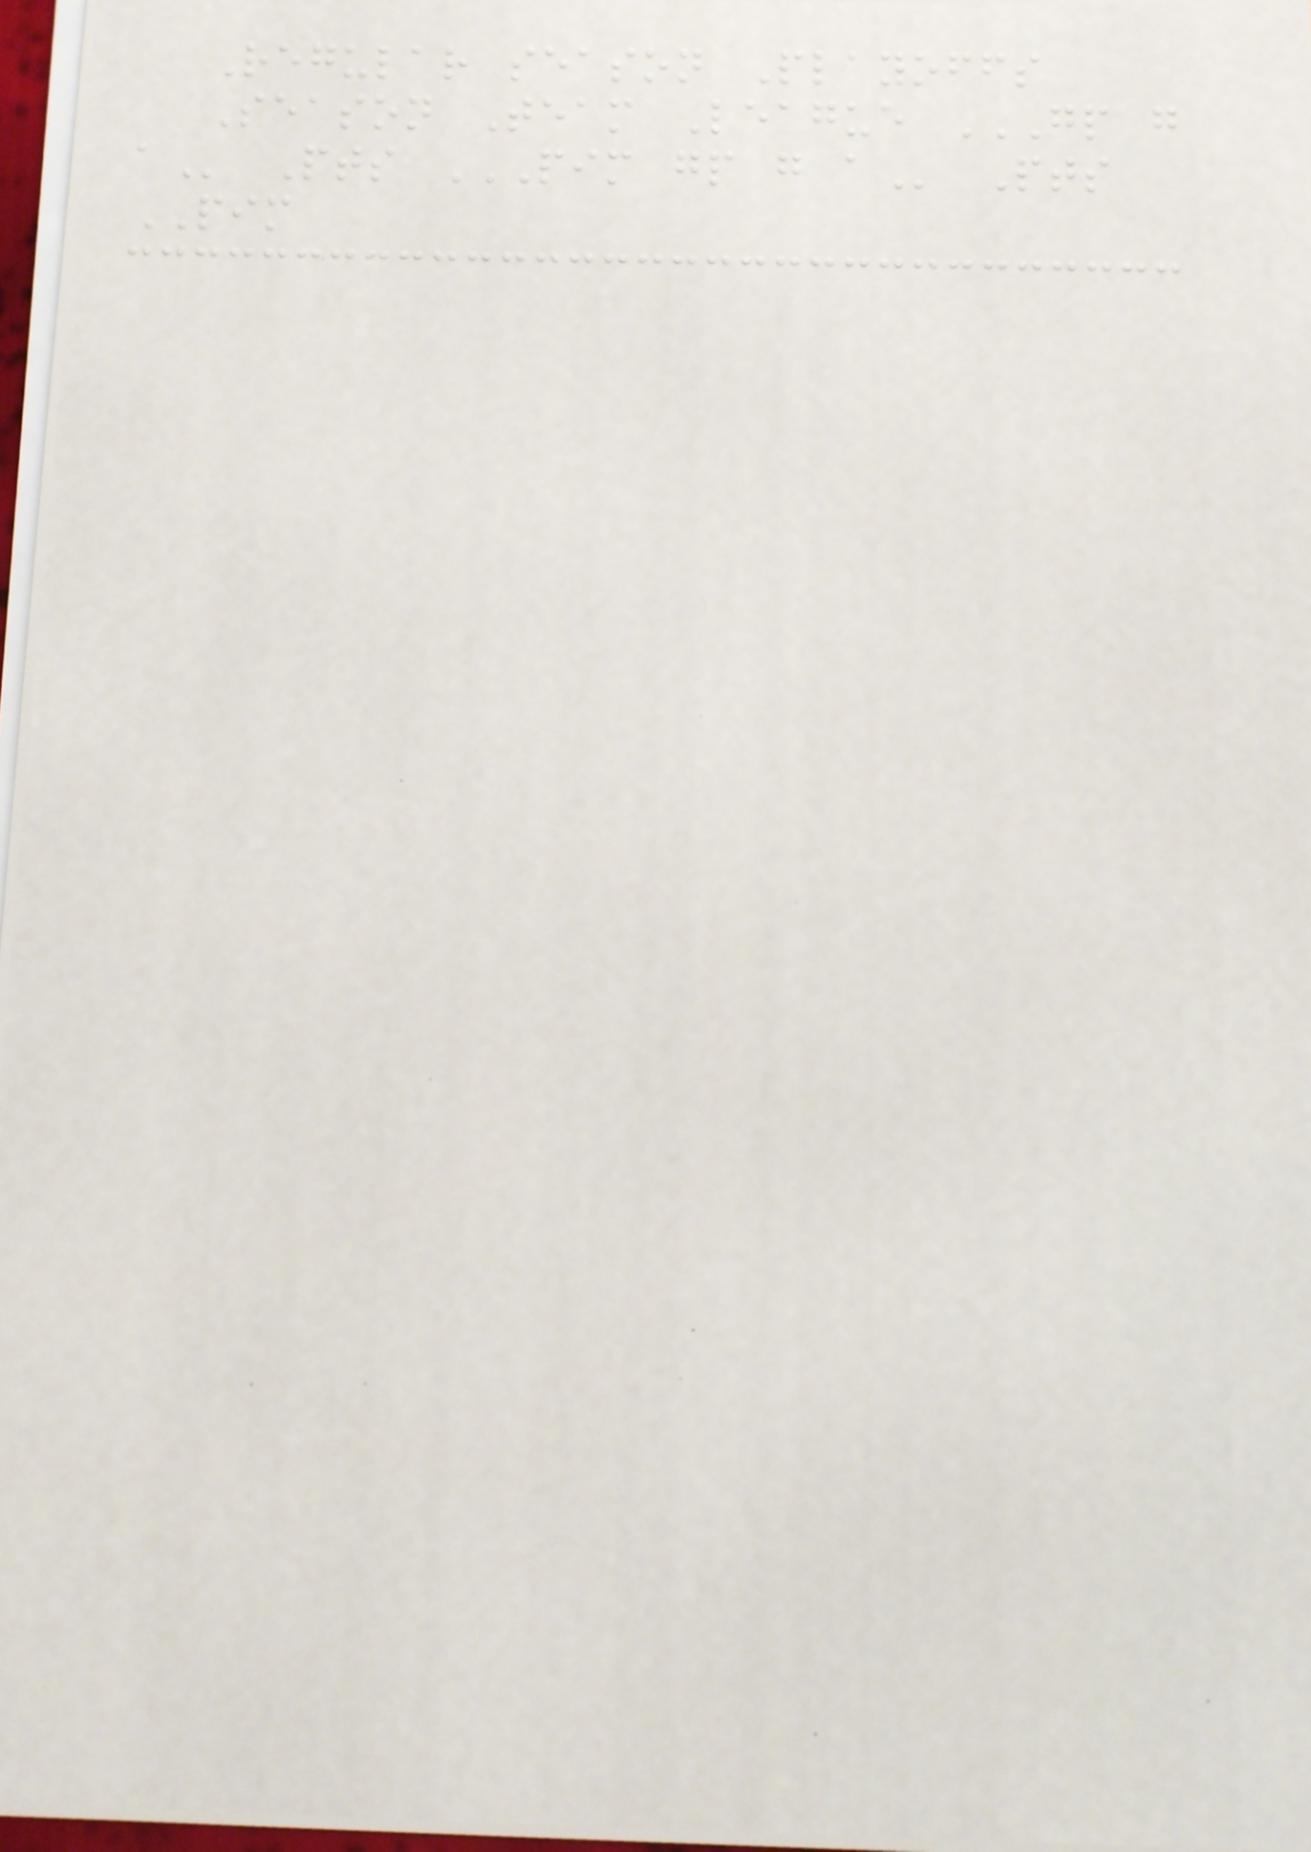Regular season Playoffs
Season Team League GP G
A Pts PIM GP G A Pts
PIM
